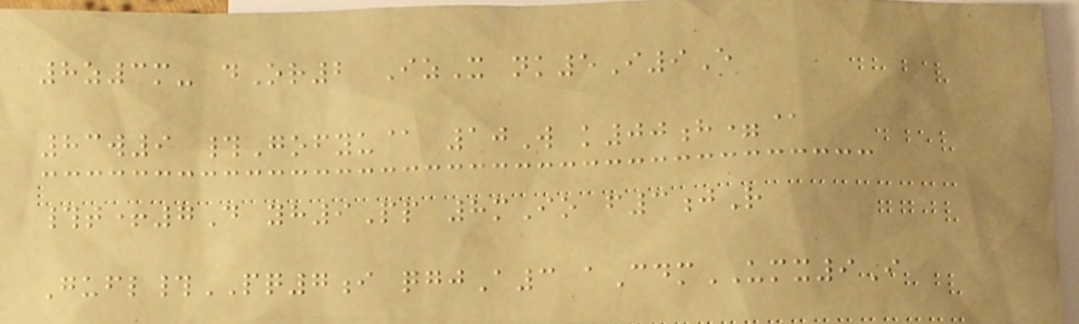8z3m- dOr2 IzX nk5I9E
83w9 #Gofyu@ 10W k00h=@
#t+7D yh9Pp 8mIo f3jR
Gufl#PQ7i qgjA3 aCdmUMX9I
